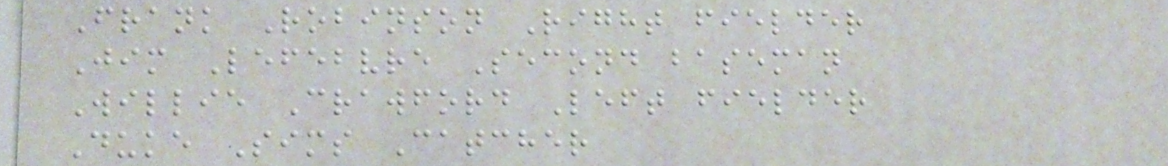Frank Robinson Right fielder
Jim Lefebvre Second baseman
Willie Crawford Left fielder
Duke Sims Catcher
